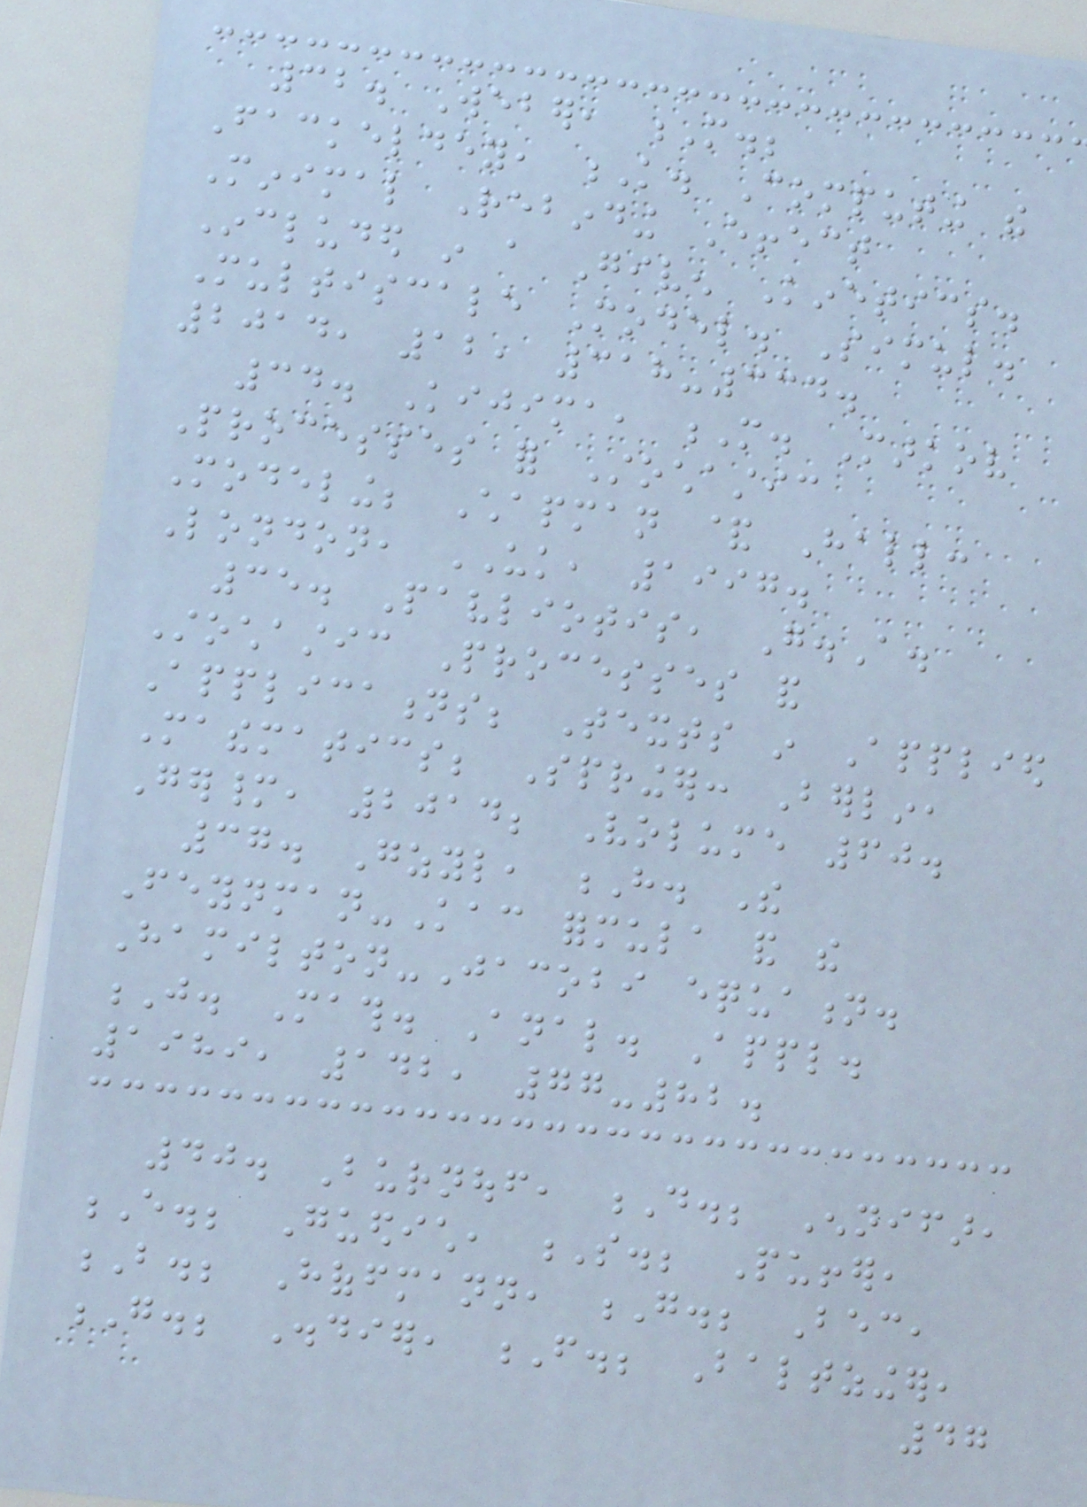32. Weber, M.;
Fackeldey, K. Computing the
Minimal Rebinding Effect
Included in a Given Kinetics.
Multiscale Model. Simul.
2014, 12, 318-334.
34. Kijima, M. Markov
Processes for Stochastic
Modeling; Chapman & Hall:
London, UK, 1997.
35. Pavliotis, G.A.
Stochastic Processes and
Applications; Texts in Applied
Mathematics; Springer: Berlin,
Germany, 2014; Volume 60.
37. Gzyl, H. The
Feynman-Kac formula and the
Hamilton-Jacobi equation.
J. Math. Anal. Appl.
1989, 142, 77-82.
40. Burnouf, D.; Ennifar,
E.; Guedich, S.; Puffer,
B.; Hoffmann, G.; Bec,
G.; Disdier, F.; Baltzinger,
47
